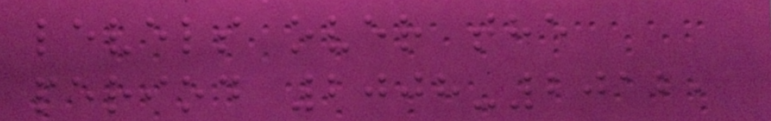levels over the
period 2008-2012,
